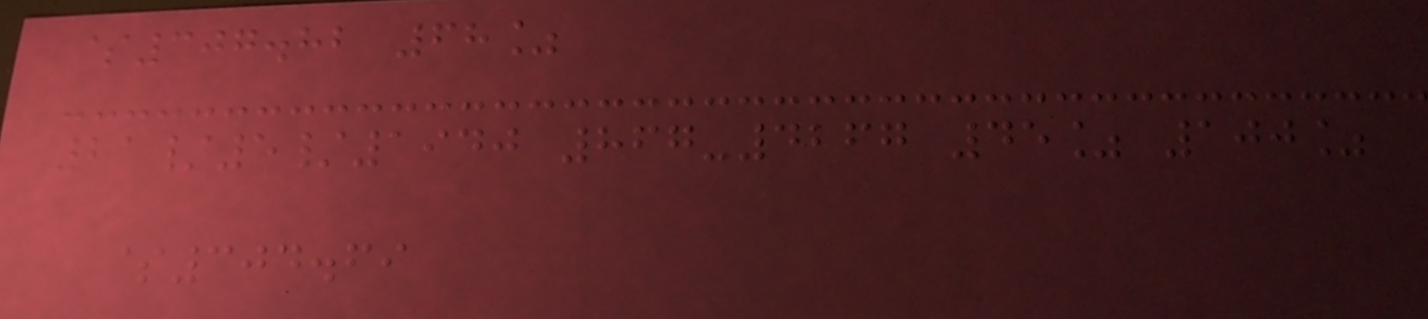$307.82 68%
21/5/1940 867-4267 45% 100%
$304.69
